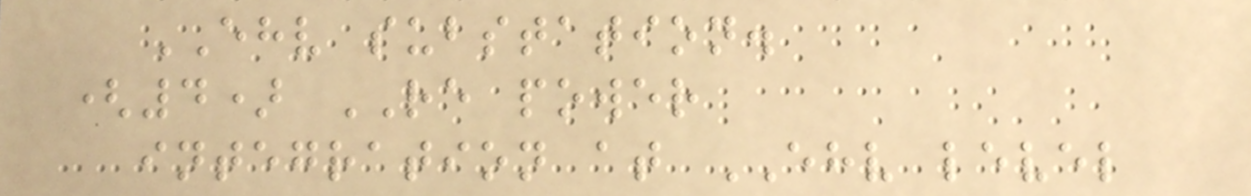EHV substation.
(4) RE power
integration at EHV level
